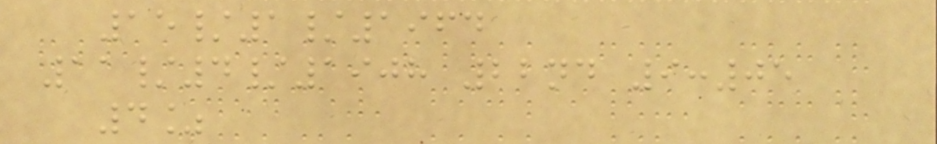15/1/1964
11/4/1908 22nd 9:05
4%
